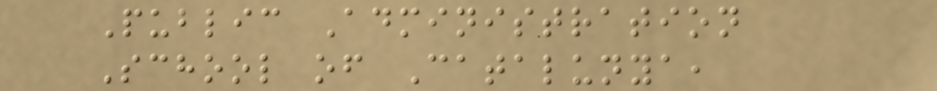Public Administration
School of Catalunya,
